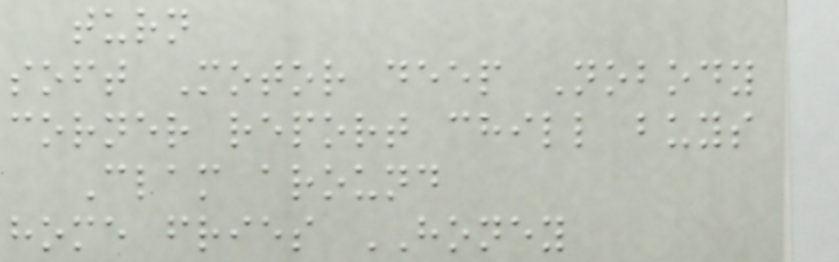turn
soft Motor deep Nobody
corner report chill buys
Clam around
home fries HONEY
